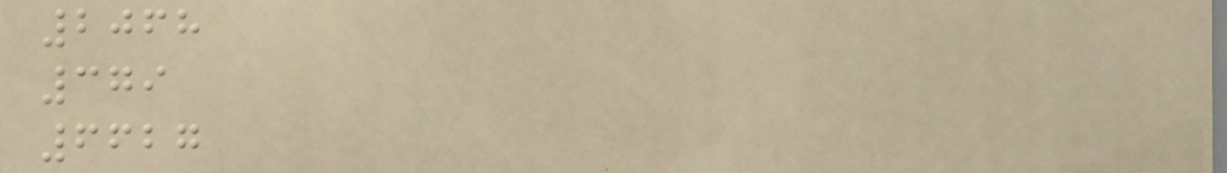2068
379
6627
